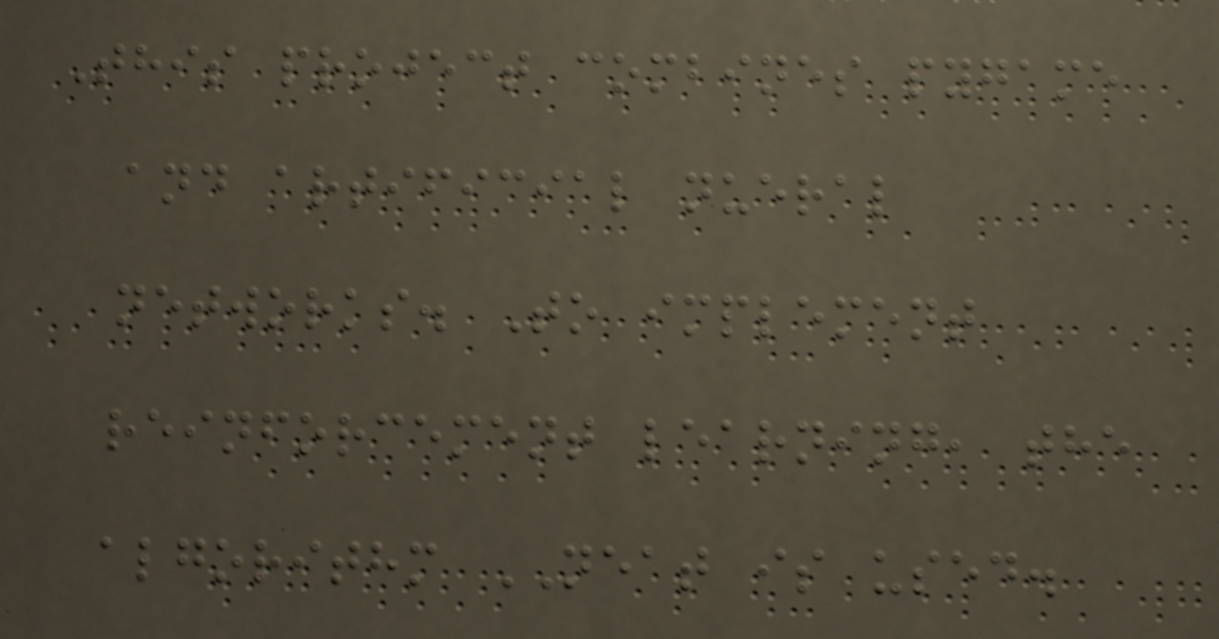This project combines pygame
and artificial nueral
networks. To implement
reinforcement learning, the
algorithm NEAT is used.
